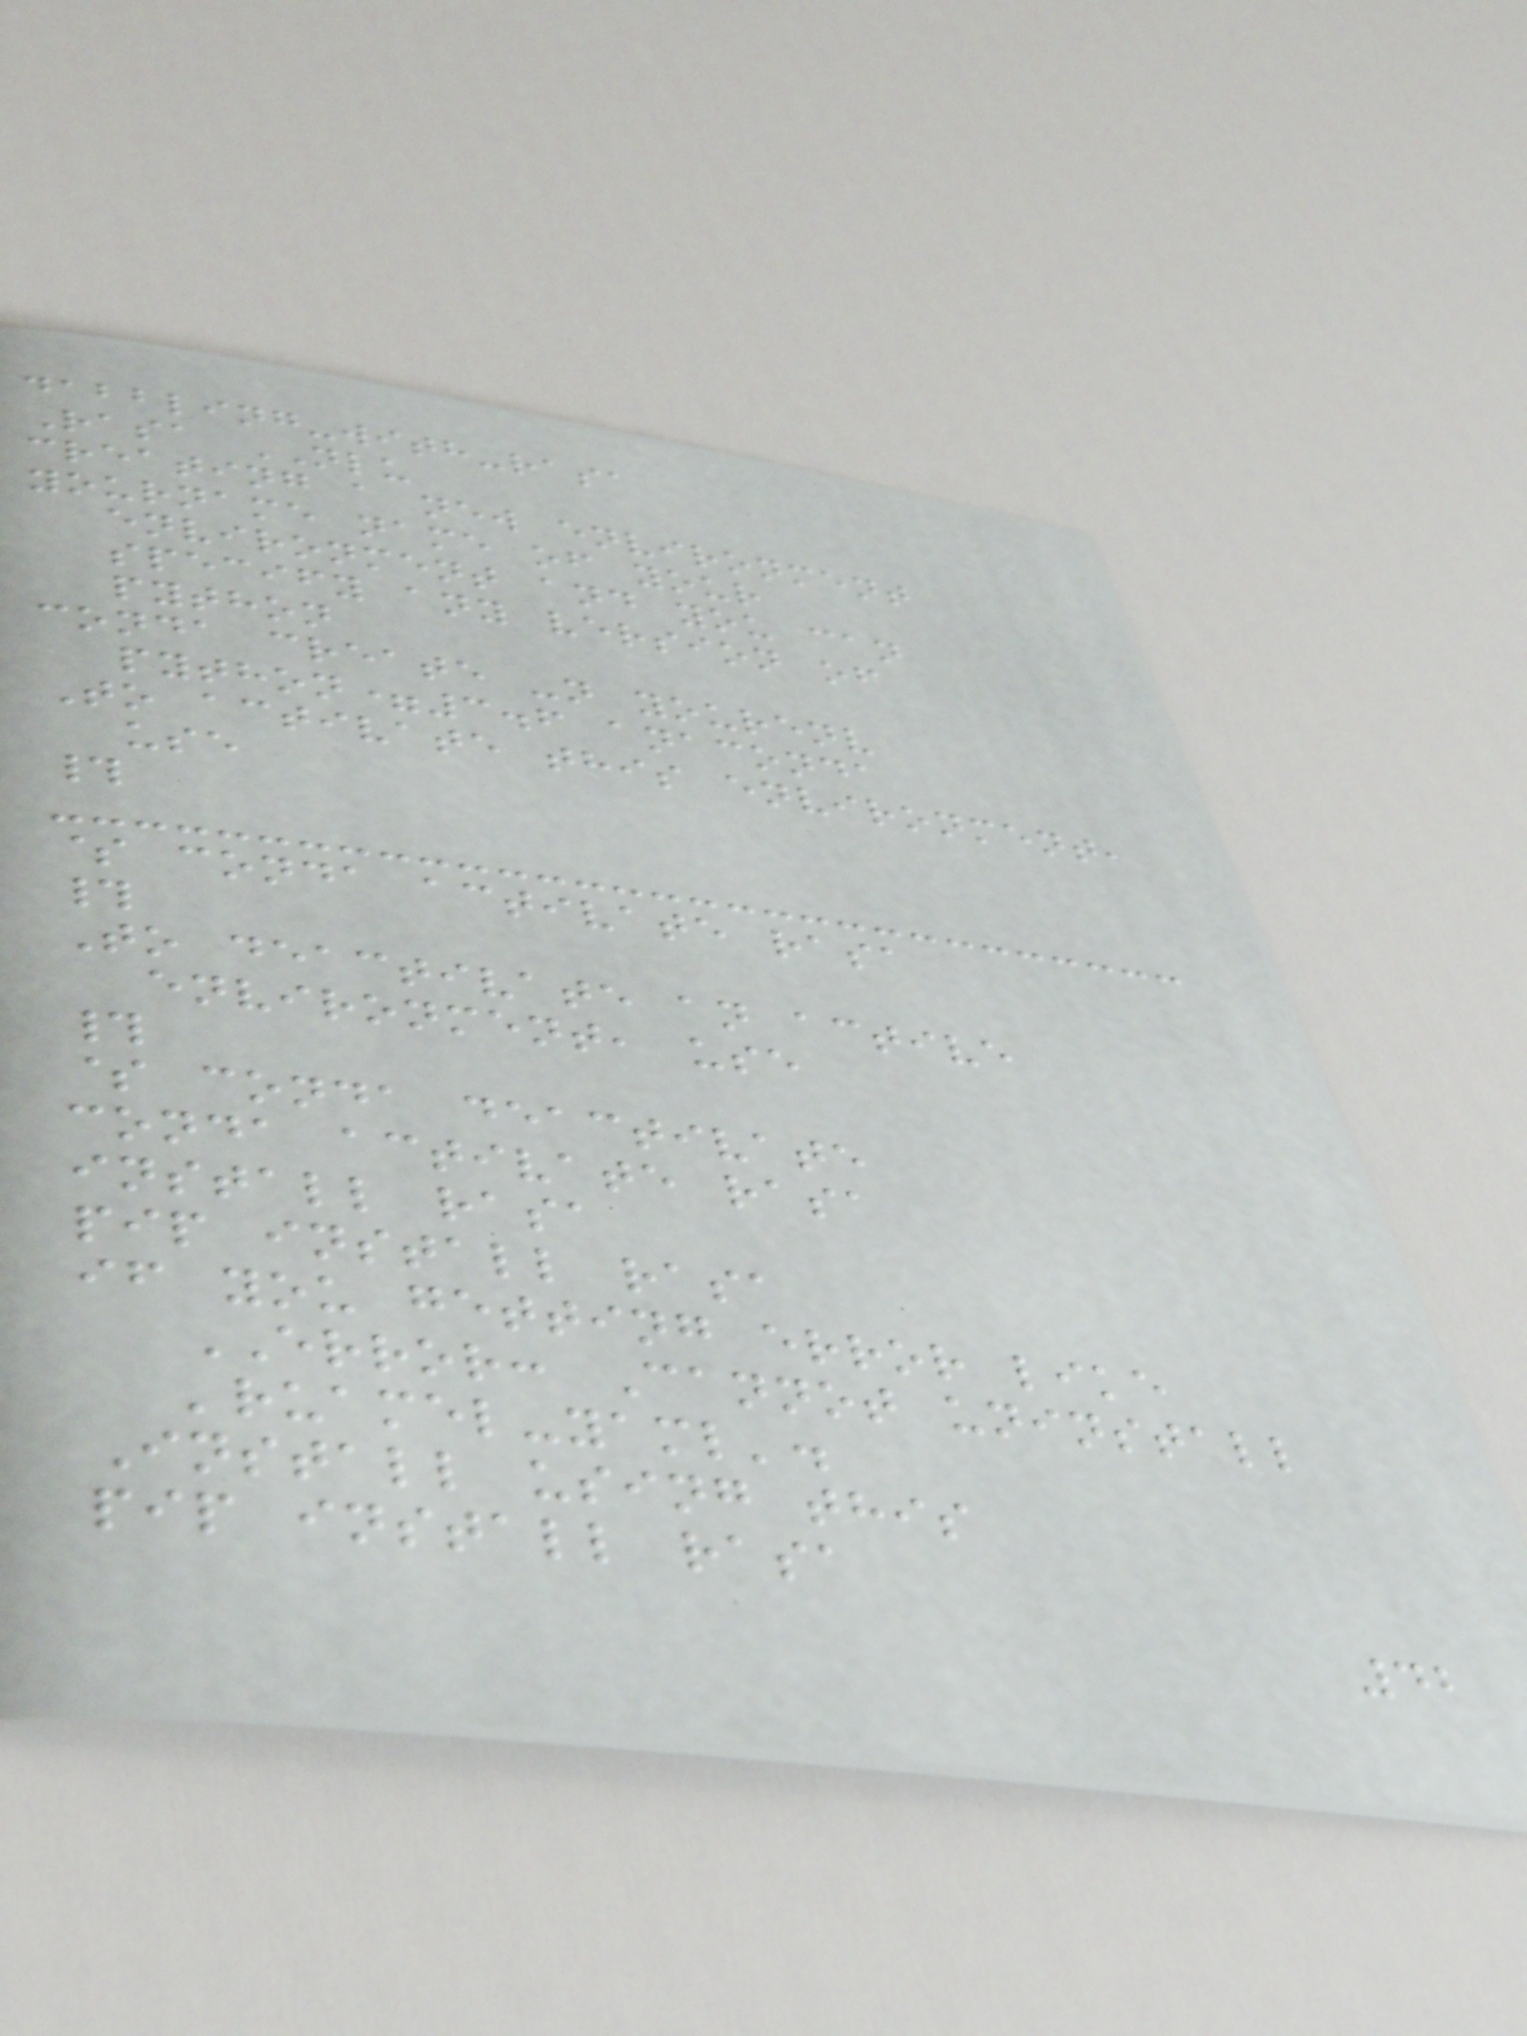dabbling-with-rasa
Rasa NLU
creating a new environment
yourname name of your
environment and you can
specify any version of
python
conda create -n yourenv
python=3.6 anaconda
To activate this environment,
use
#
$ conda activate rasa
#
To deactivate an active
environment, use
#
$ conda deactivate
conda activate rasa
install rasa
pip install rasa
if you getting error like
ERROR: Cannot uninstall
'ruamel-yaml'.
Install using this
pip install rasa
42
